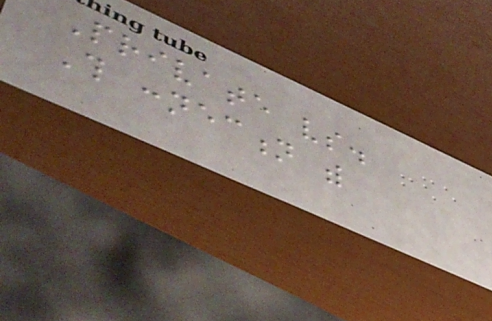Private vs.
This connection with
